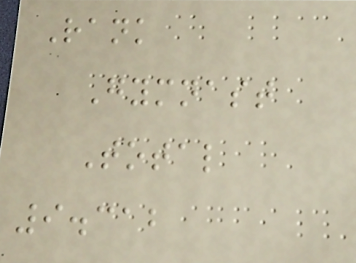Rank
Gymnast
Total
9.312
